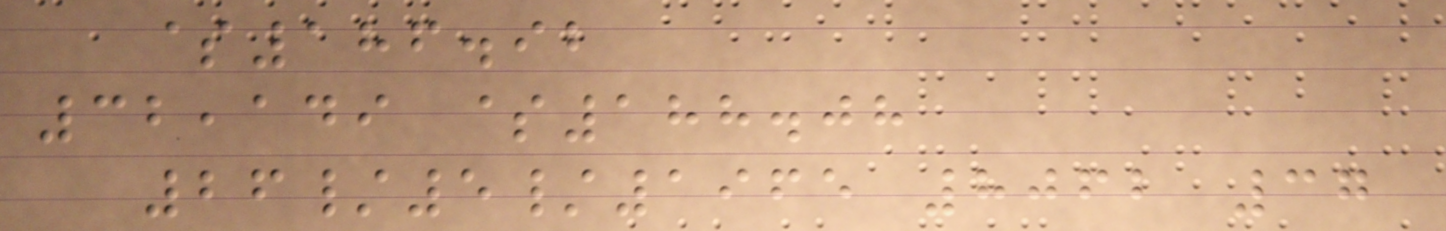$186.92
32,149 $188.08
26/5/1965 8062 37
